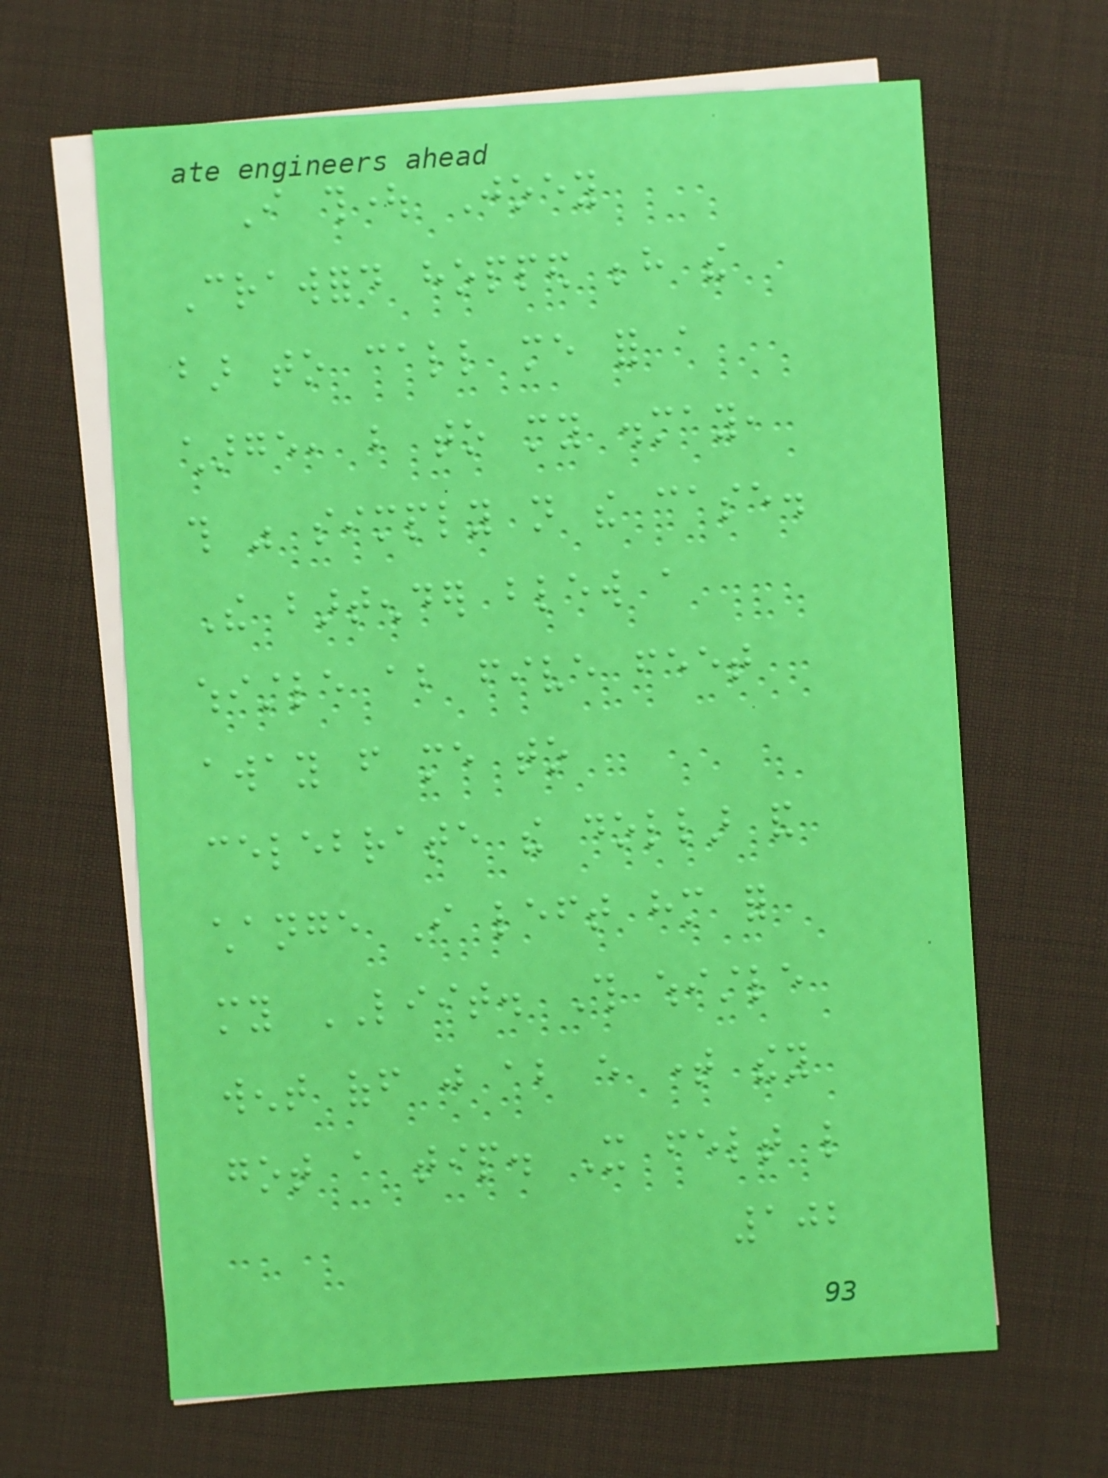I thought Joey
Crawford hopped behind the
bar to call me for a
charge, but to my dismay,
this was simply not the case.
The bartender blew a
whistle about five feet
away from me to
celebrate the dollar and
change I left him for
my LIIT. This whistle
went off just about every time they
got a tip. It felt like
102
